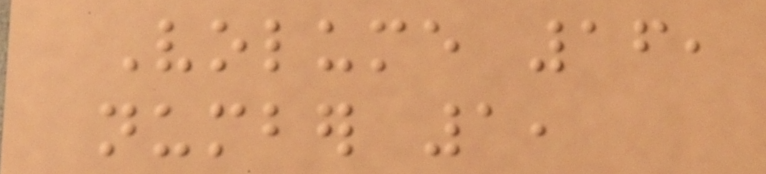Volume 16,
number 1,
